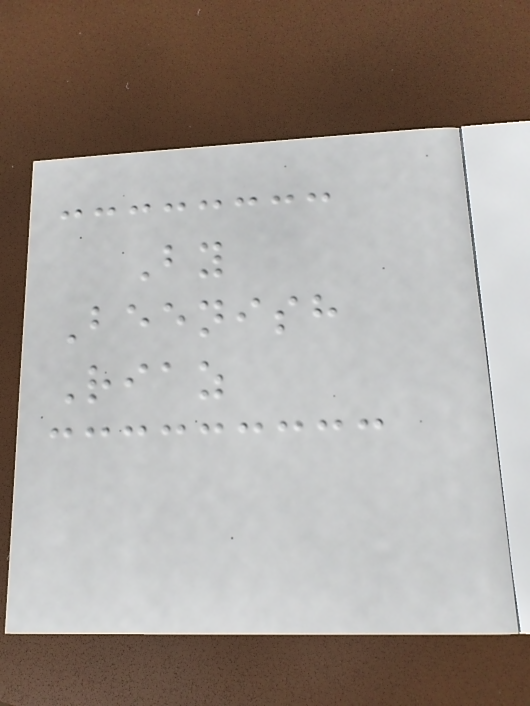By
Beenish
Riaz
